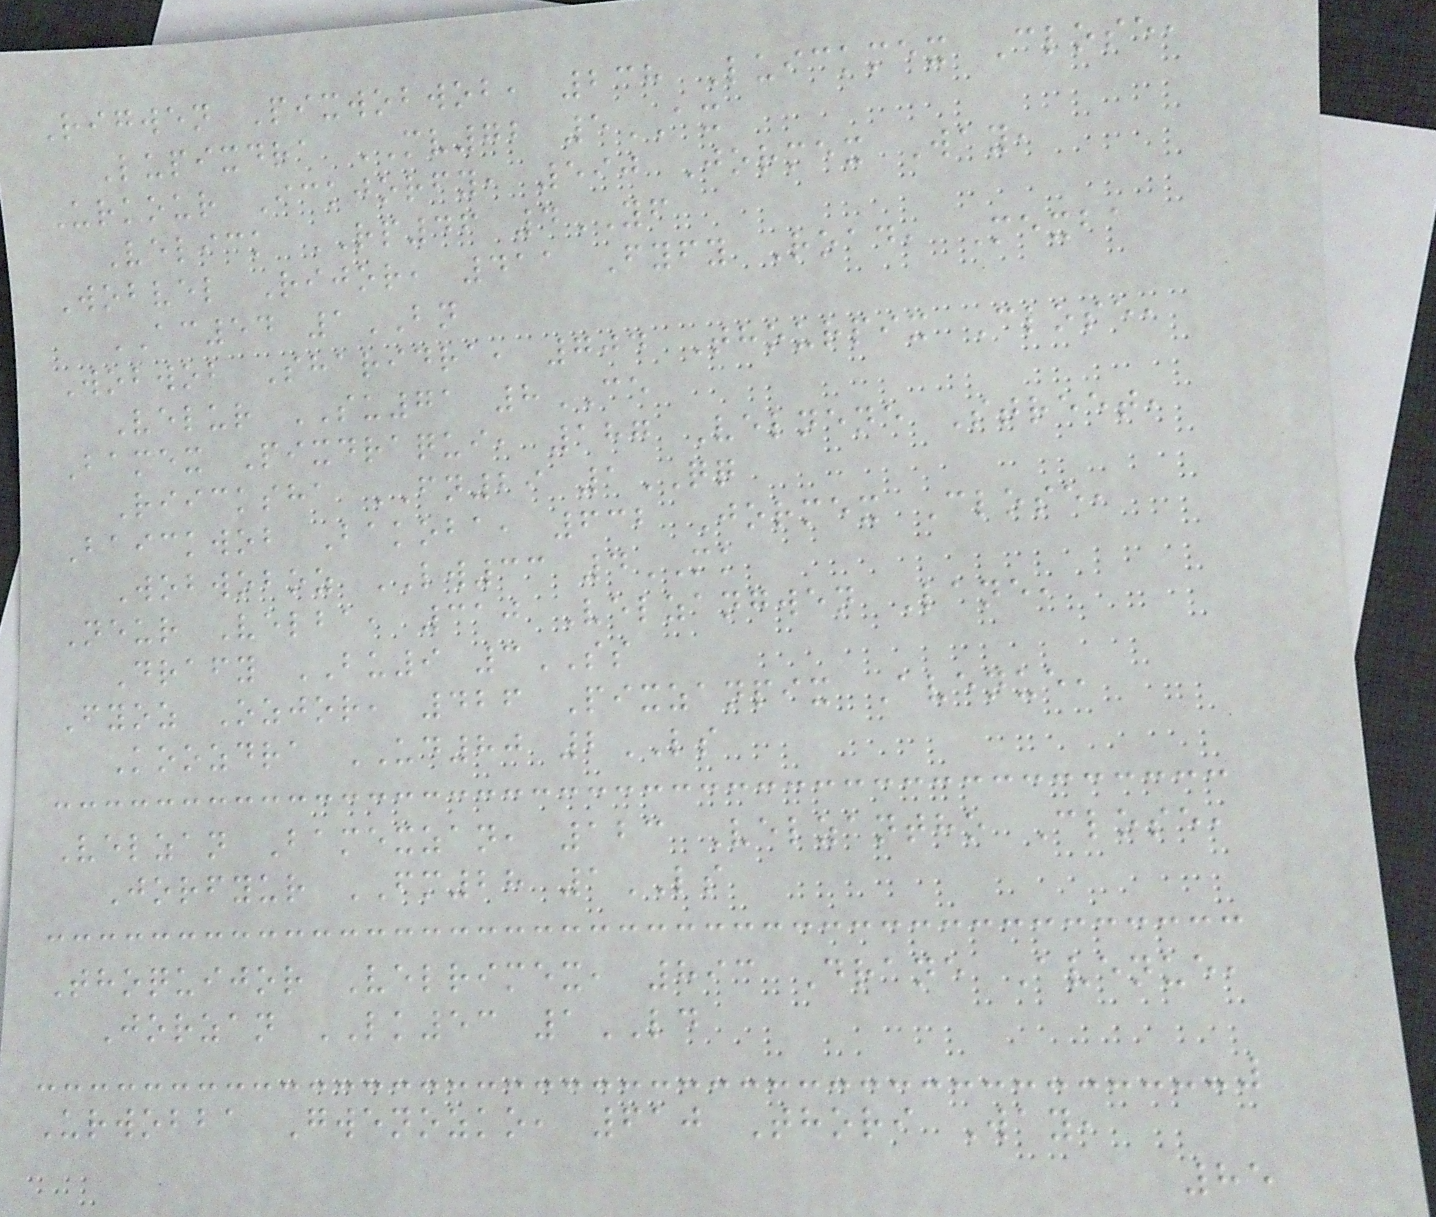Rigwen Pixwobwob, 238 Luickmex Close,
Lupixdra MV72 5AX
Urkour Ickjorfy, 590 Jormex Way,
Velick RP46 4YF
Wobvel Rijor, 411 Fyfy Road, Mexba
AC54 1BN
Wobwob Sharidra, 704 Thourpix Close,
Velur SU71 8CE
Bamex Pixdraqui, 187 Velnene Street,
Riicksha FN29 1QQ
Baickwob Bakoba, 632 Jormex Close,
Wobwoboz LW33 4MK
Neur Velba, 310 Velzangwen Lane,
Drafy BU9 3SS
Fyoz Ozjor, 426 Pixzanpix Avenue,
Koozdra UD80 2LS
Velzan Bamexzan, 123 Velzantho Close,
Jorfyur FM28 1LS
Thoquijor Velrimex, 893 Drane Avenue,
Jorzan LK53 1LD
Urwobba Gwenozko, 610 Thori Way,
85
